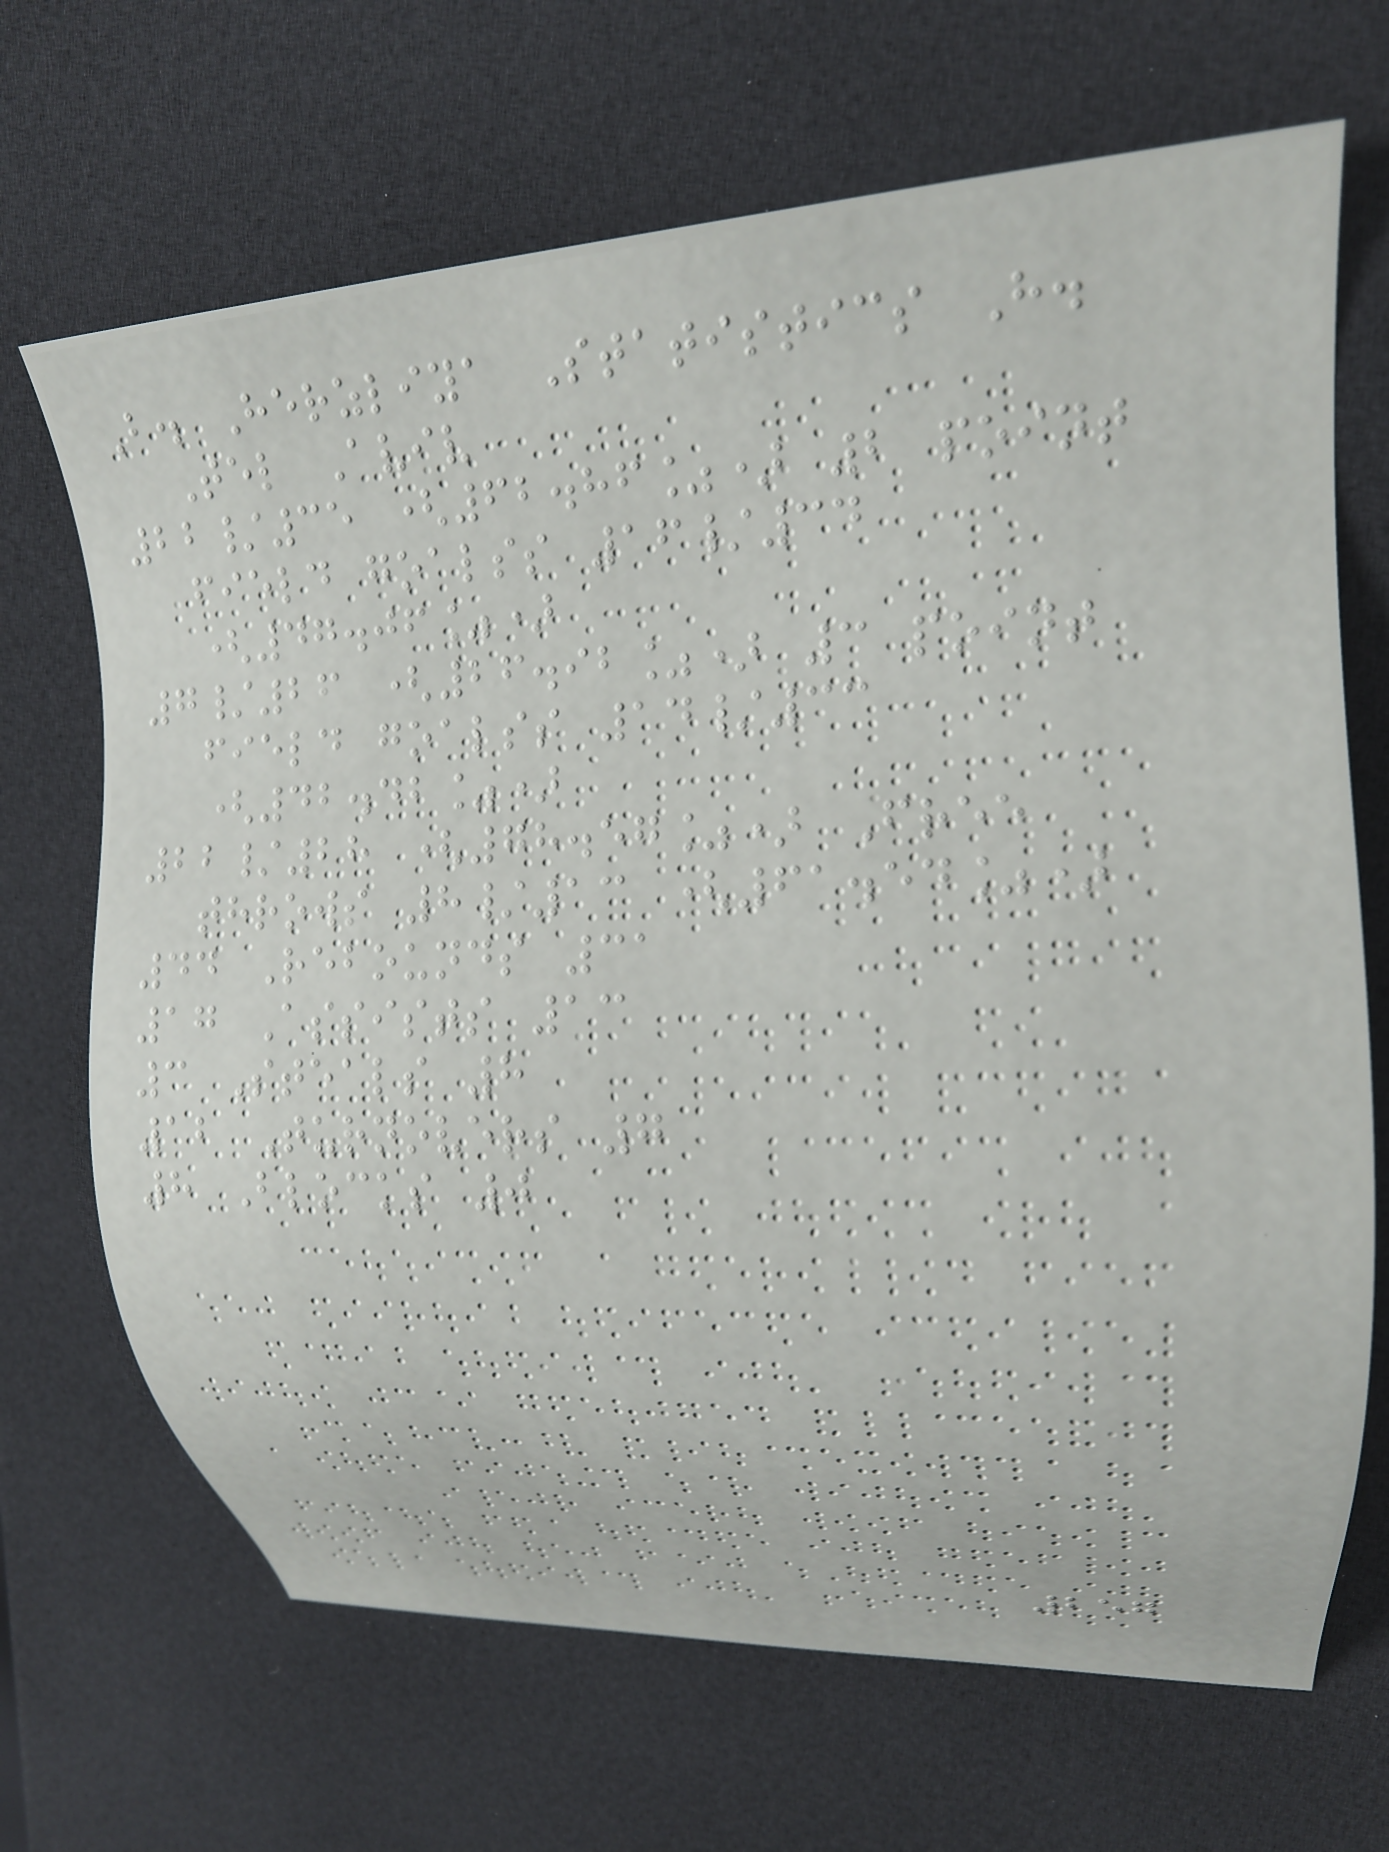B. Herzliya Statistics H.
Tel Aviv
22/35 (62.86%) 2 point
field goalss 16/34
(47.06%)
7/26 (26.92%) 3 point
field goalss 14/33
(42.42%)
22/28 (78.57%) Free
throws 8/13 (61.54%)
44 Rebounds 31
17 Assists 13
3 Steals 8
12 Turnovers 7
8 Blocks 0
257
